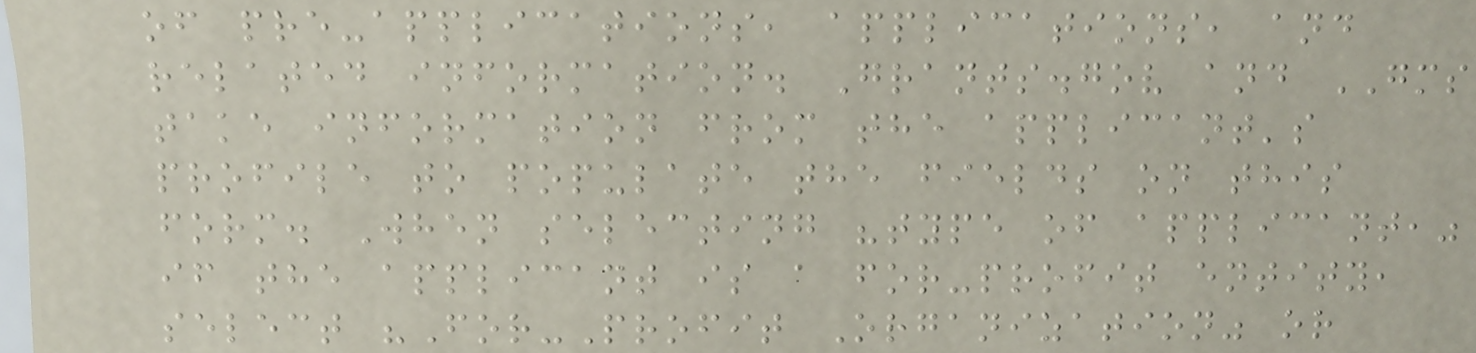of pre-applications, applications, and
related information. Grants.gov and GMS
take information from the applicant's
profile to populate the fields on this
form. When selecting "type of applicant,"
if the applicant is a for-profit entity,
select "For-Profit Organization" or
